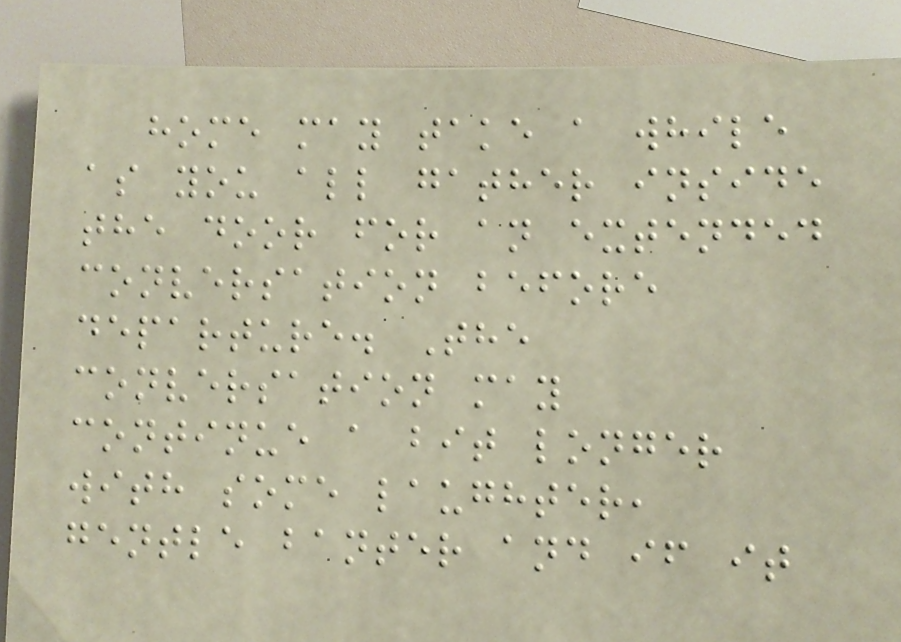home may take a while
as you all gather inside
the door for an extended
conversation before
departure. The
conversation may
continue a bit longer
with some laughter,
gentle banter and if it
